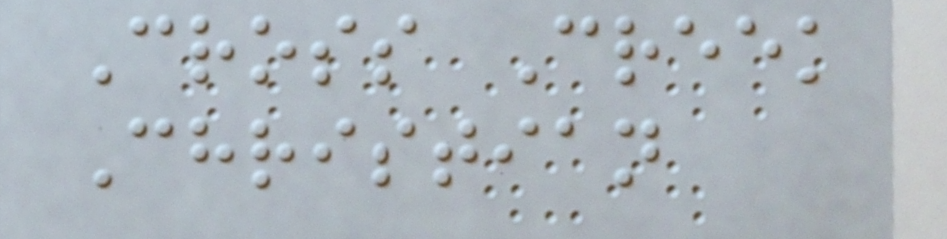Cross Creek
Christian
